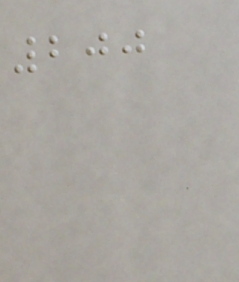200
